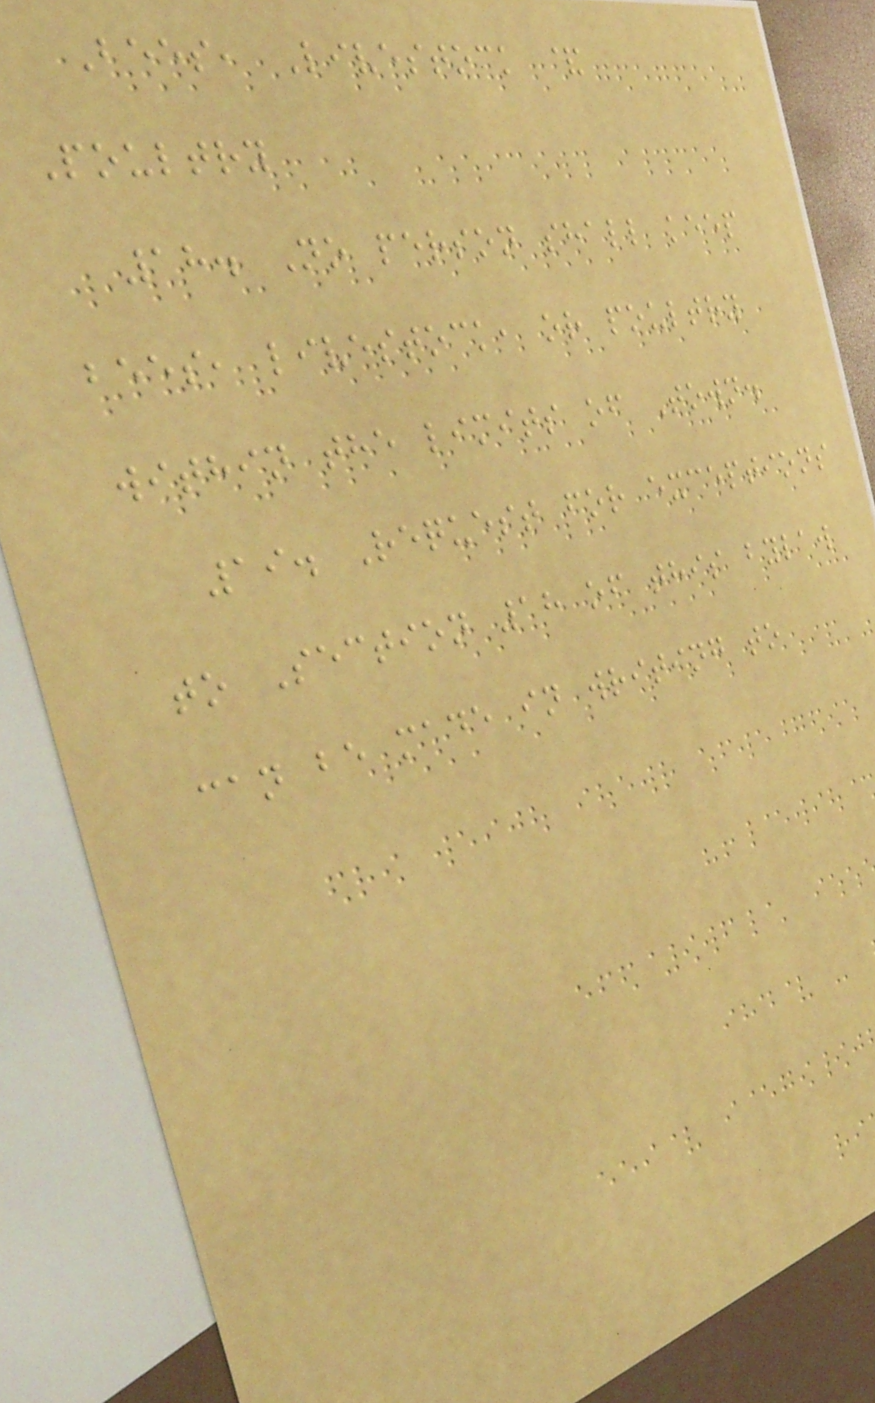Bees, Livestock &
Poultry
18. No person shall keep
bees, livestock, or poultry
within the limits of Town.
19. Request for exceptions
to Section 18 of this bylaw
can be made in writing to
